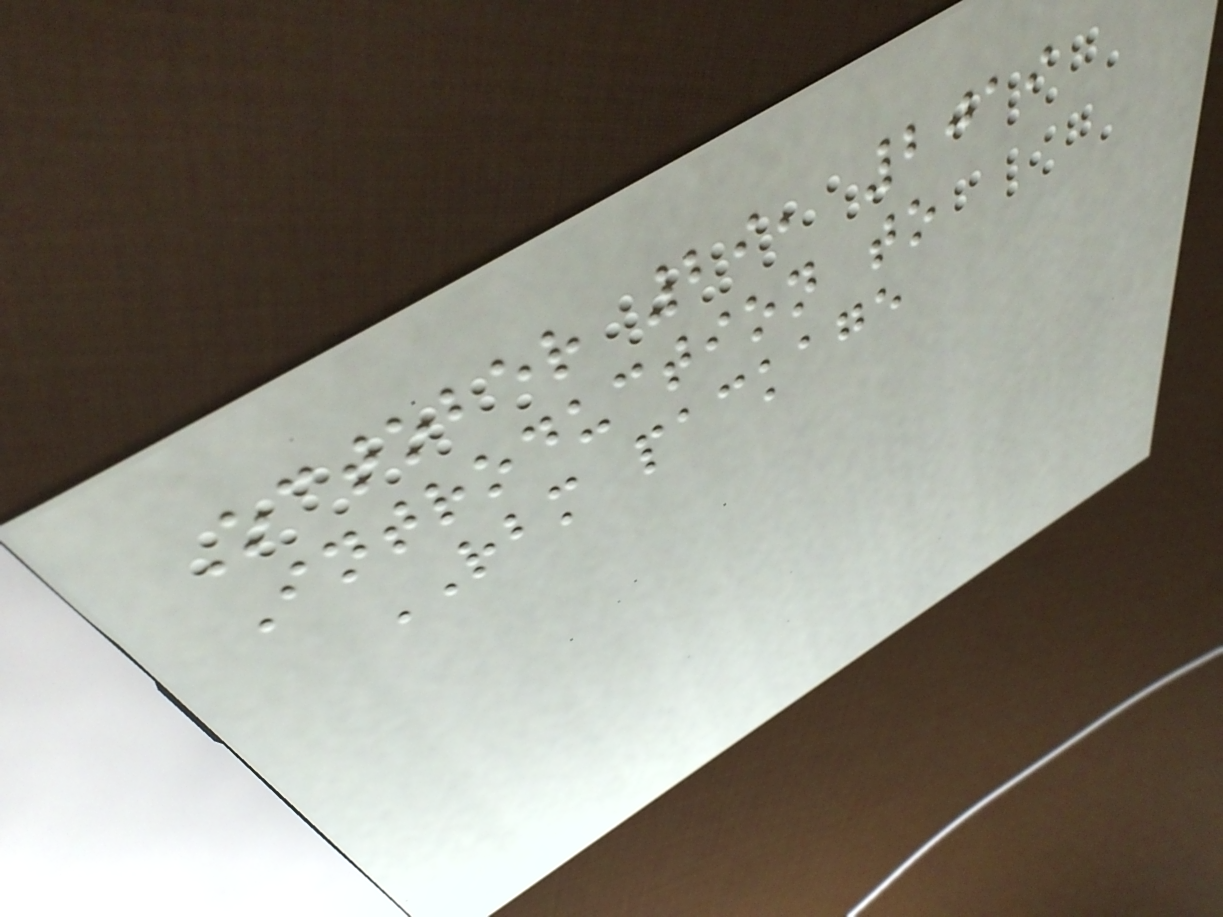October 29, 2019
Introduction to
RBM package
